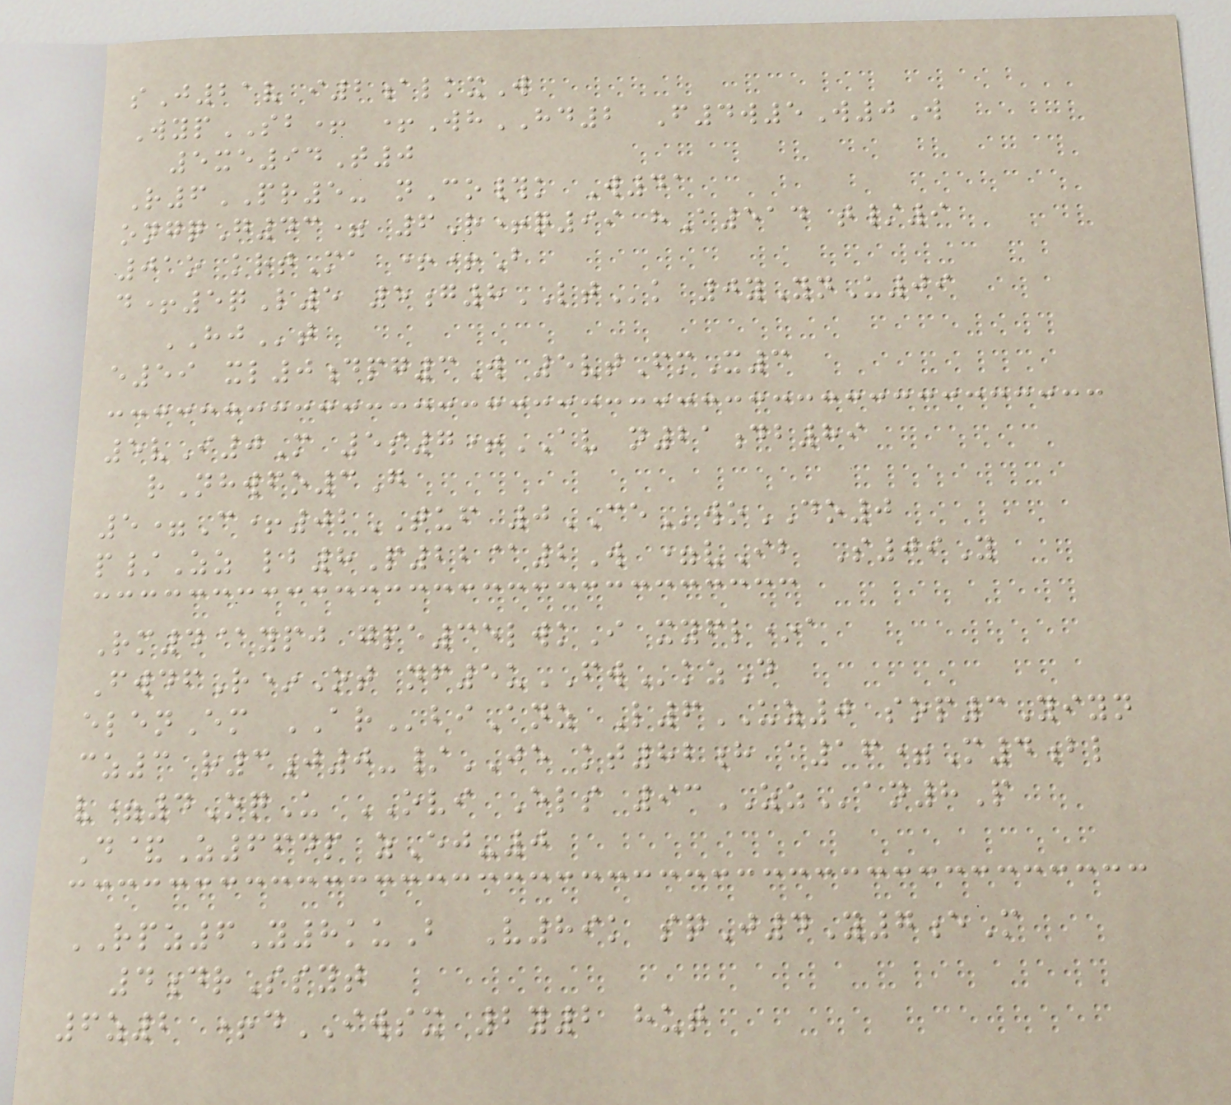sJ21v i2alkxW
WypSB+ +WhHD2 F4w5W0W
5xe94T0
R6PR5- nCo#k W41
ongqG43= 6R+q99 hA514 t/9
01o krtMa ++B
d+5qL5 5g8LTk 0yYnU09
HJt
e59 xl0dpg3W 5vtFmX3
5vI0M 5s7+AV n21db89
rNhwfo3G
5=C+02TUF 0CEwoDO0
p/Zz lb8P22@2W =vIb S09Y
Rm4@ypj gpe35lwkI xyfl*a
FwdfR*Ot nf5uFWkzD
elenEm ARbiAnz L6UZ0 sop3Yiyn
cz3 r3j0-/JE kt82h a16=M4bl
v=4OqU OVI Els 93ZZan8P
D&Z664p zEj-0
RPZ6Y8kuB V89k sqJ4Y7eM
4drSsyt
6z2 +dIWSX 2y2 hut
